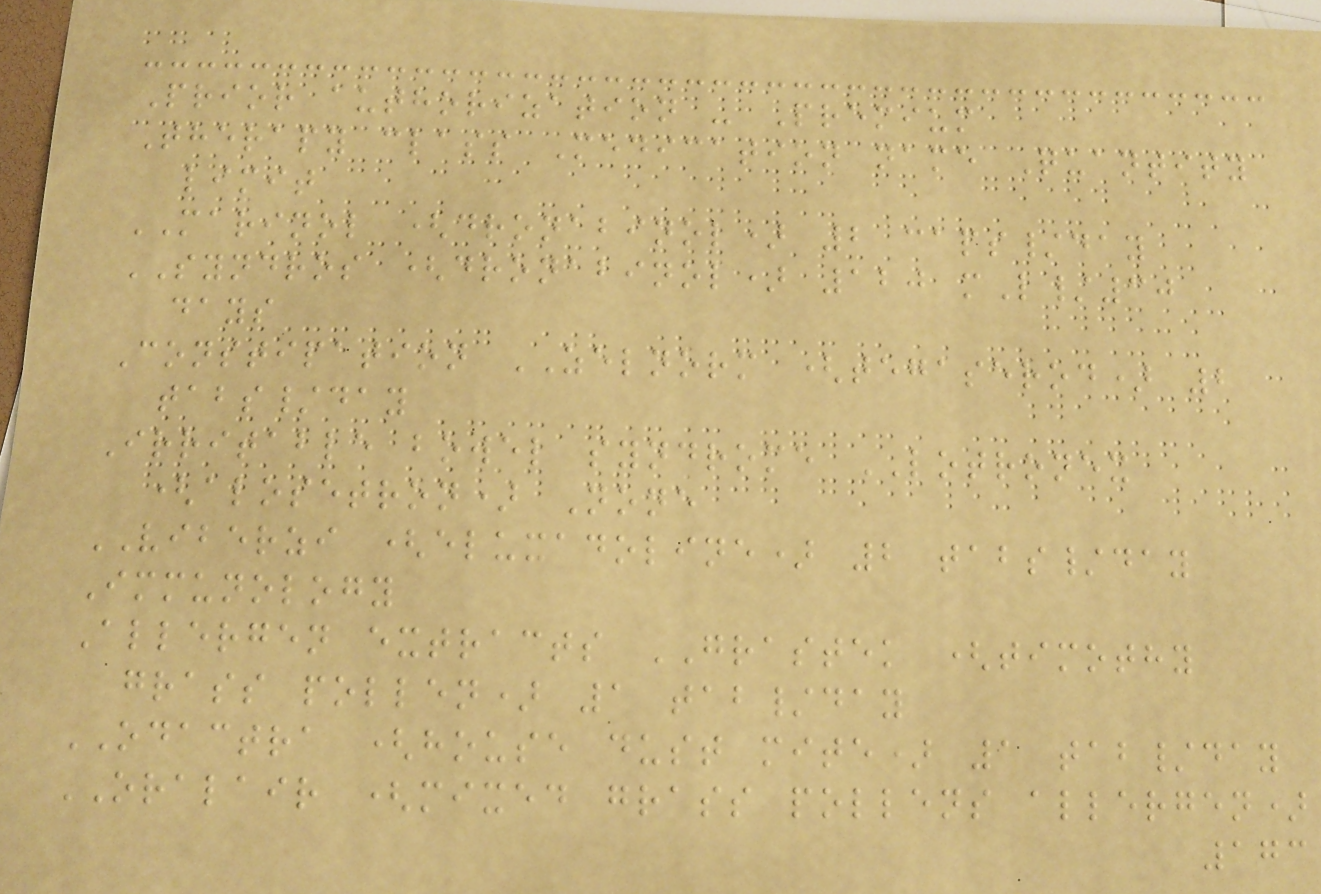Prior authorization - Premium
Therapy class Medication name Quantity
limit
MARINOL (dronabinol) 2 caps/day
SYNDROS (dronabinol) 120 mL/30
days
Constipation ZELNORM (tegaserod) 2
tabs/day
Irritable bowel syndrome LOTRONEX
(alosetron) None
VIBERZI (eluxadoline) 2 tabs/day
Immunology
Allergen extracts GRASTEK (timothy
grass pollen) 1 tab/day
ODACTRA (house dust mite) 1 tab/day
ORALAIR (mixed grass pollens allergen)
173
